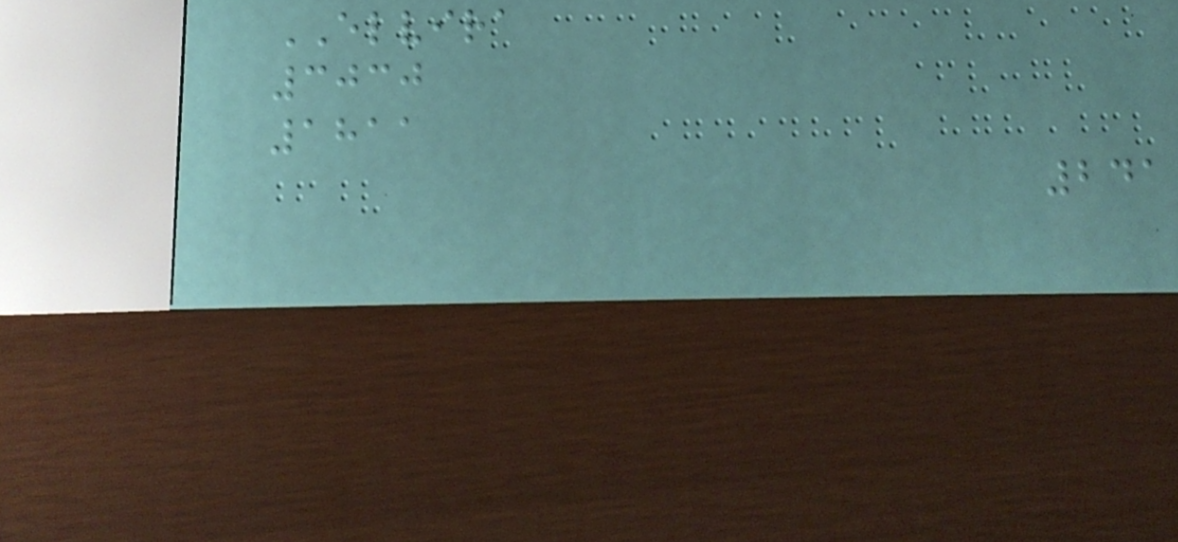ELVIRA
3030
1811
241
